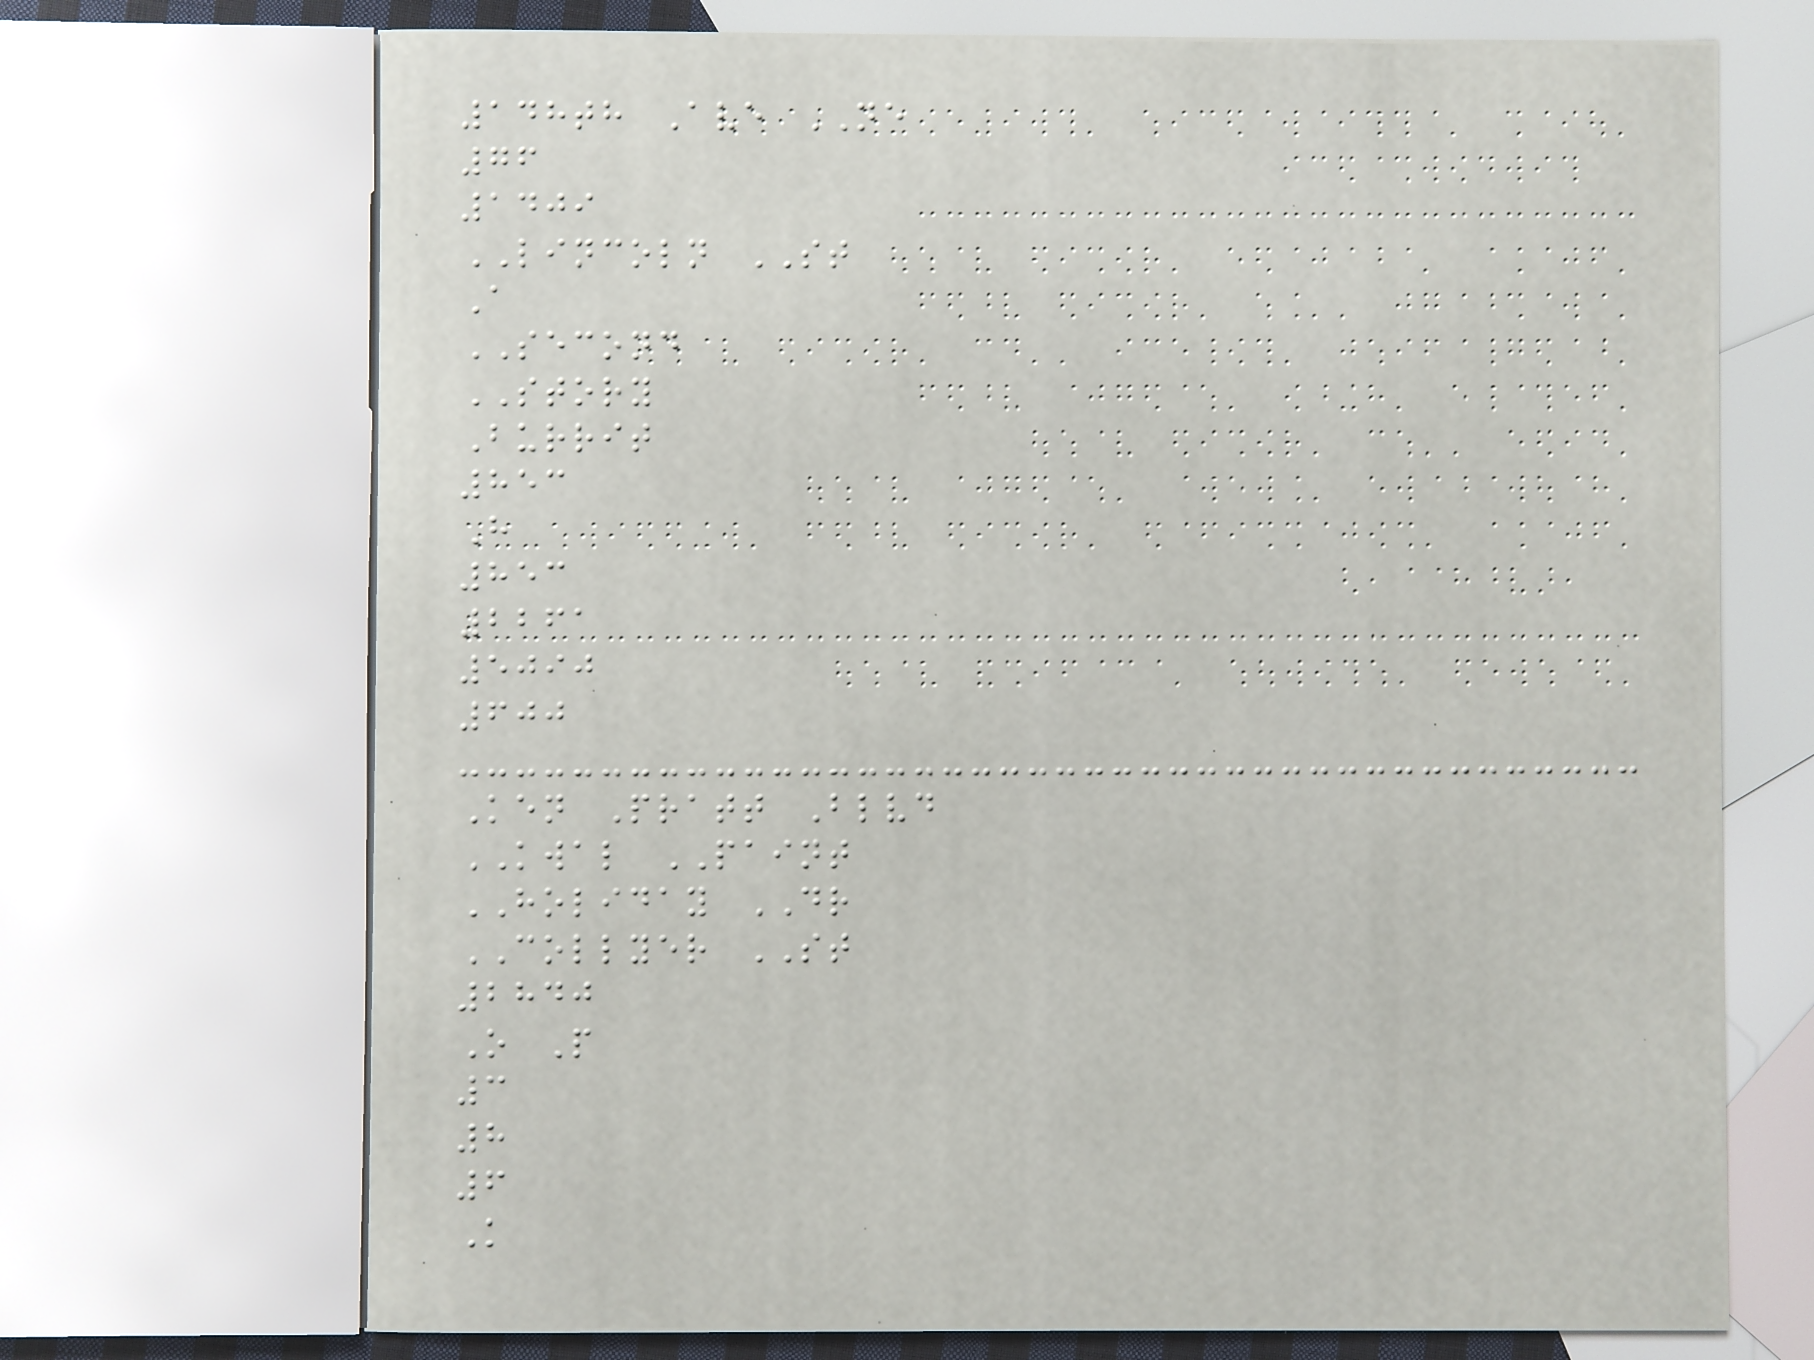148th Ave NE
76
1409
LINCOLN ST
A
SECOND
STORY
Burrit
853
H
853
2261
5090
600
Ken Pratt Blvd
KWAL PAINT
HOLIDAY DR
COLLYER ST
2840
O P
3
8
6
K
